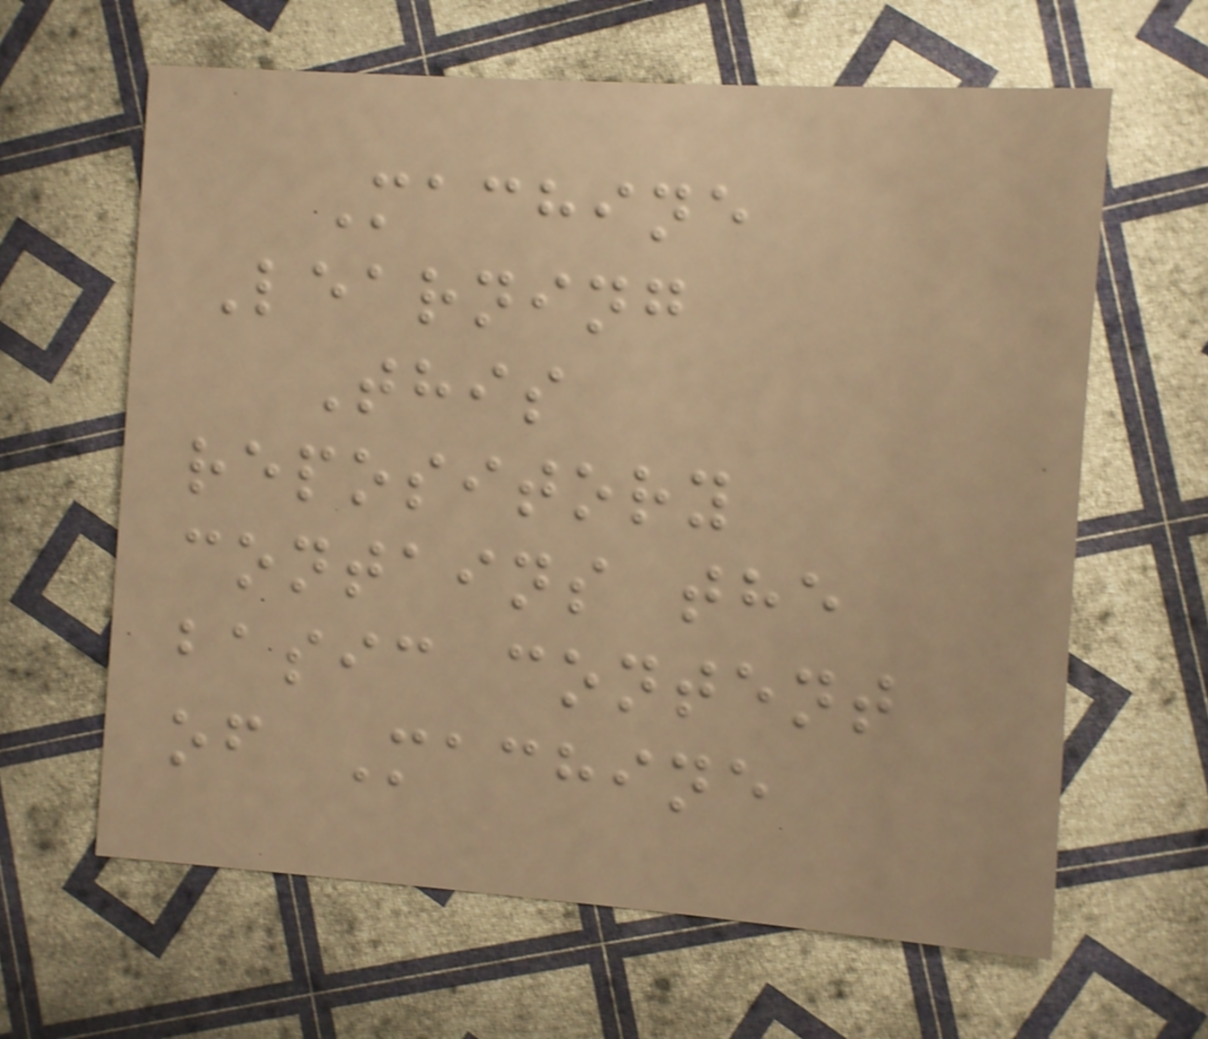Machine
Learning
This
repository
contains the
basic content
of Machine
